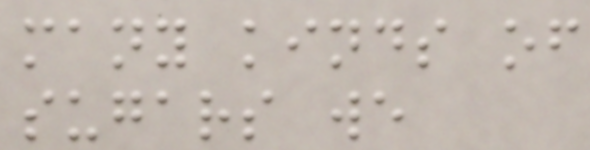many kinds of
sugars we
